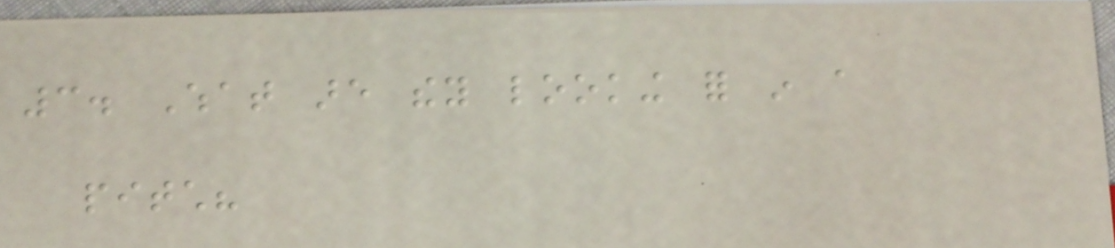3. What are they looking for in a
pitch?
